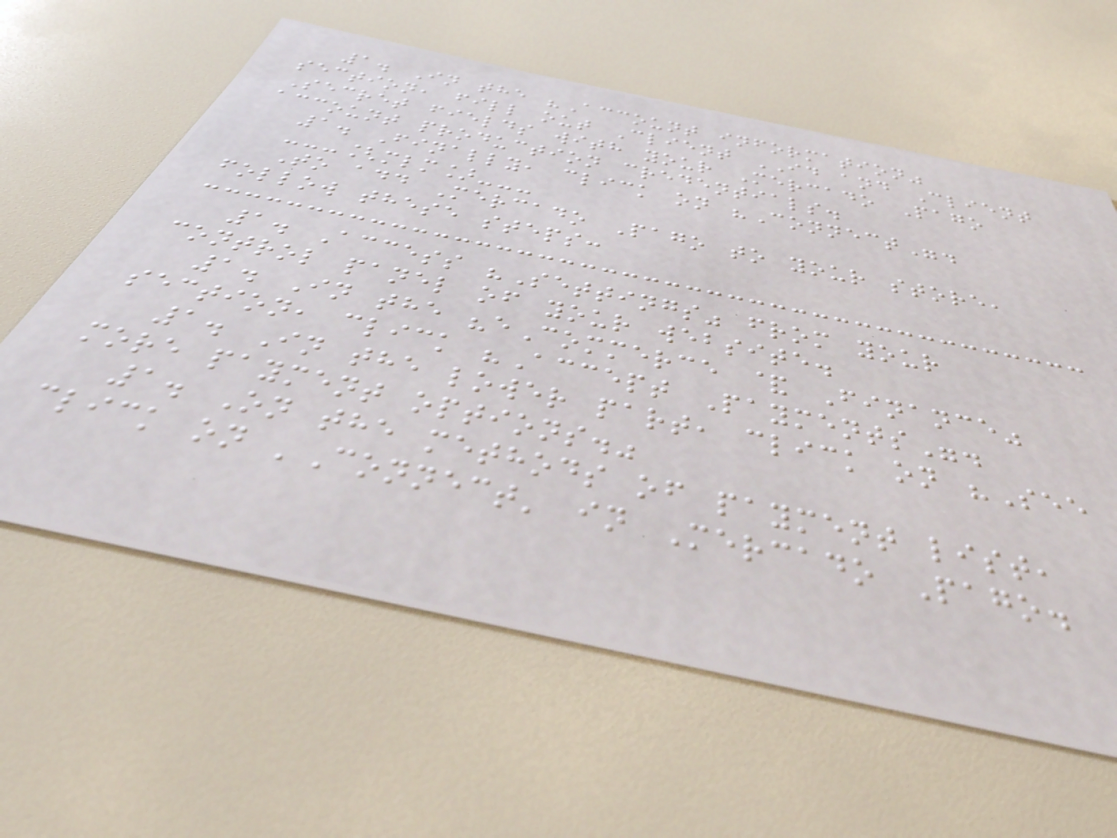1. In the "Account information"
section, fill out Client ID and Client
Secret fields with your Mercado Pago
account production credentials.
1. Finally, click on "Connect".
---[mlm]---
To add Mercado Pago to your store,
follow these steps:
1. Access "Settings" from your
control panel of your website.
1. In the "eCommerce & Finance"
section, click "Accept Payments".
1. In the lower part, click on "See
more payment options."
1. On the methods of payment list,
click on 'Connect' in Mercado Pago.
